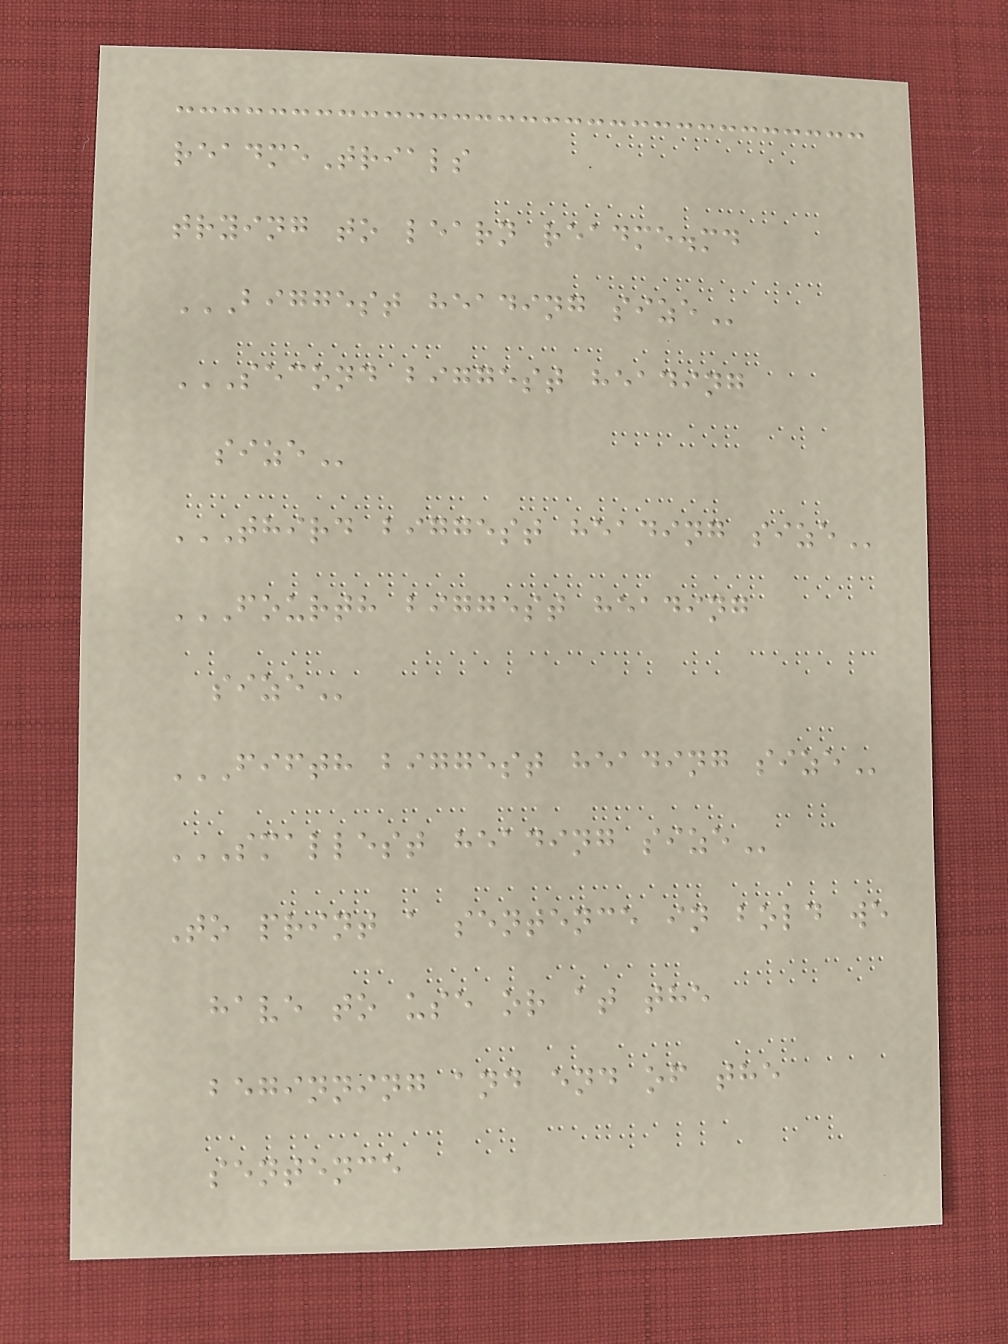readmeTrials
trying to learn readme.md
BIGGEST HEADING SIZE
SECOND BIGGEST HEADING
SIZE
THIRD BIGGEST HEADING SIZE
FOURTH BIGGEST HEADING
SIZE
FIFTH BIGGEST HEADING SIZE
SMALLEST HEADING SIZE
To print a sentence in bold we
have to use or at the
beginning and end of the
sentence
